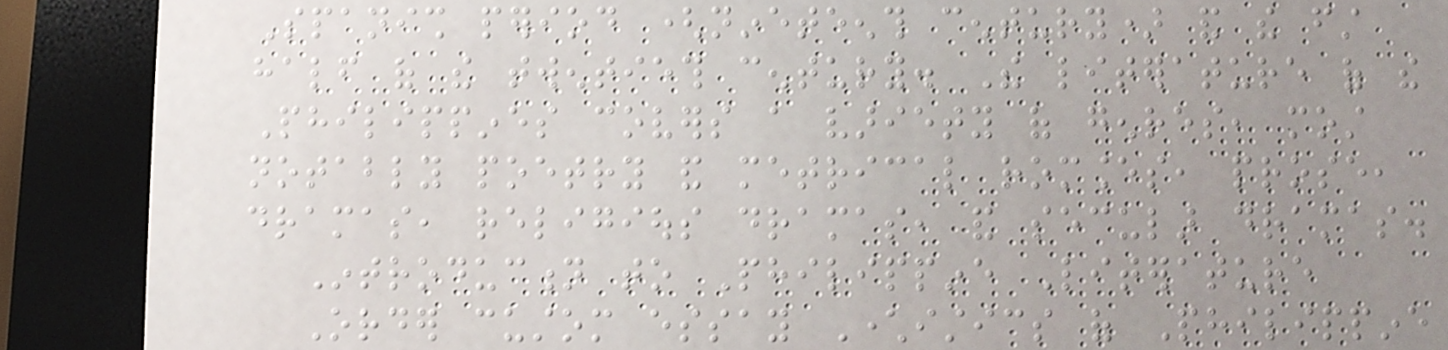Spanish period (nineteenth century) and the first
half of the twentieth century. The literature of the
Philippines covers a variety of genres, most
notably poetry and metrical romances, prose,
dramas, religious dramas, and secular dramas.
Introduction to Philippine Literature
Order custom essay Characteristics of Philippine
